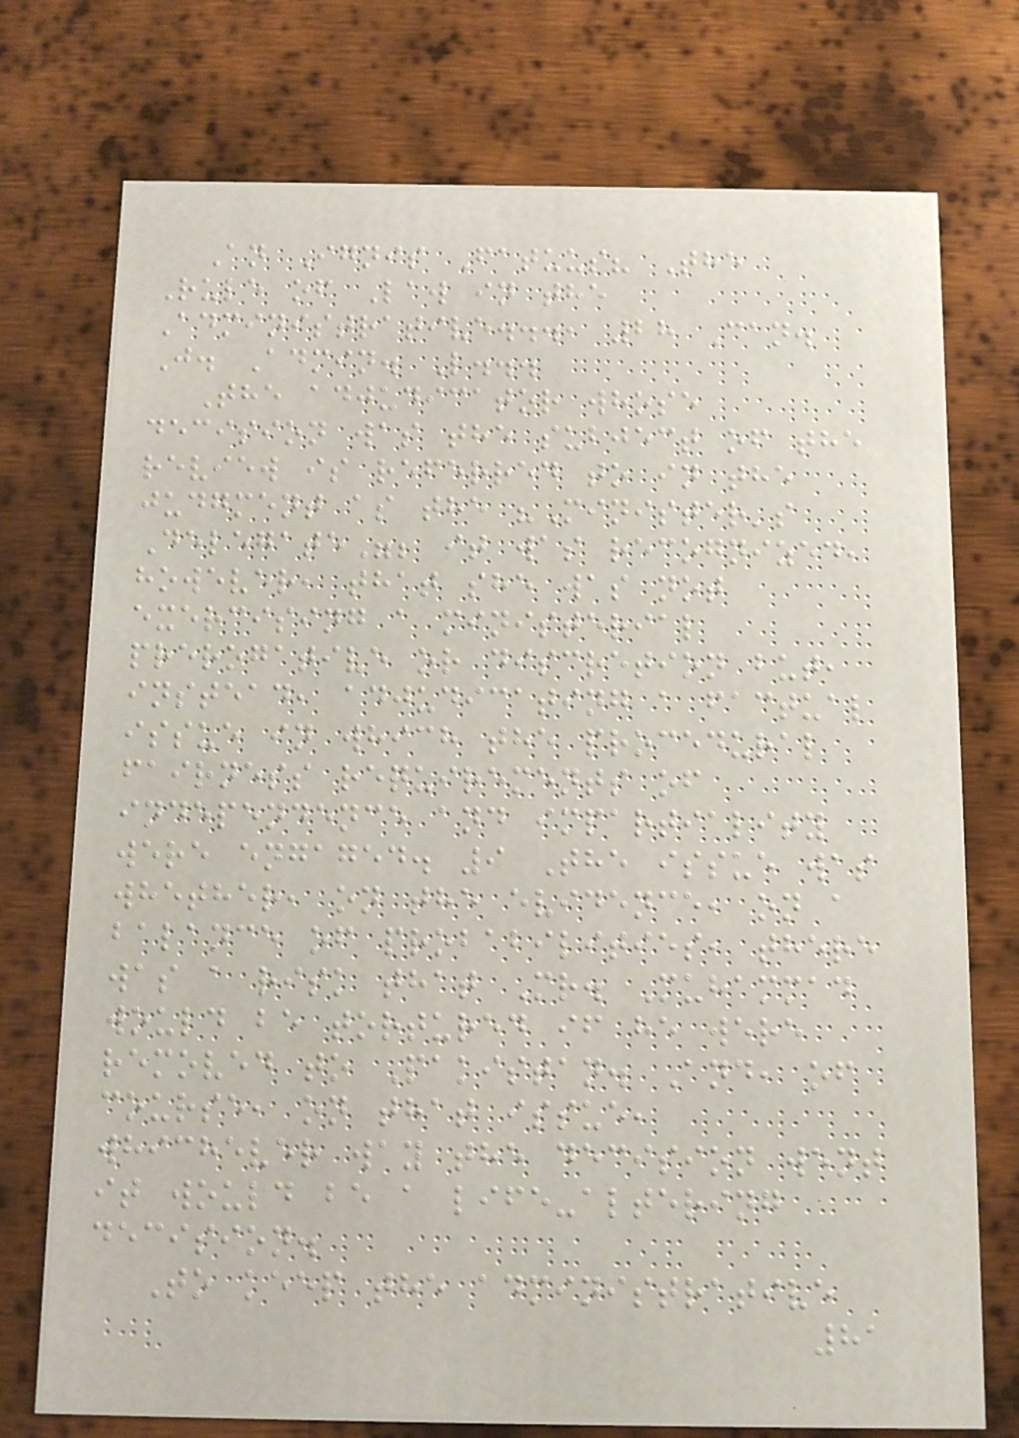An Ignis Fatuus? The
Rule of Law in the
Administrative..., 28 Can.
J. Admin. L...
The adjudicator whose
decision was the subject of the
review is referred to in the
judgment as the "Minister's
Delegate"; it was recognized,
however, that she was not
exercising a ministerial
prerogative or discretion but,
instead, adjudicating a factual
issue in which the procedural
fairness requirements of
independence and impartiality
were engaged. 9 The issue was
whether, on the evidence, on a
balance of probabilities, there
was a risk that Mr. Muhammad
would be tortured if he were
removed to Pakistan. And, of
course, on that issue,
whichever way the decision went
it would be a life-altering
decision.
To keep the administrative
81
